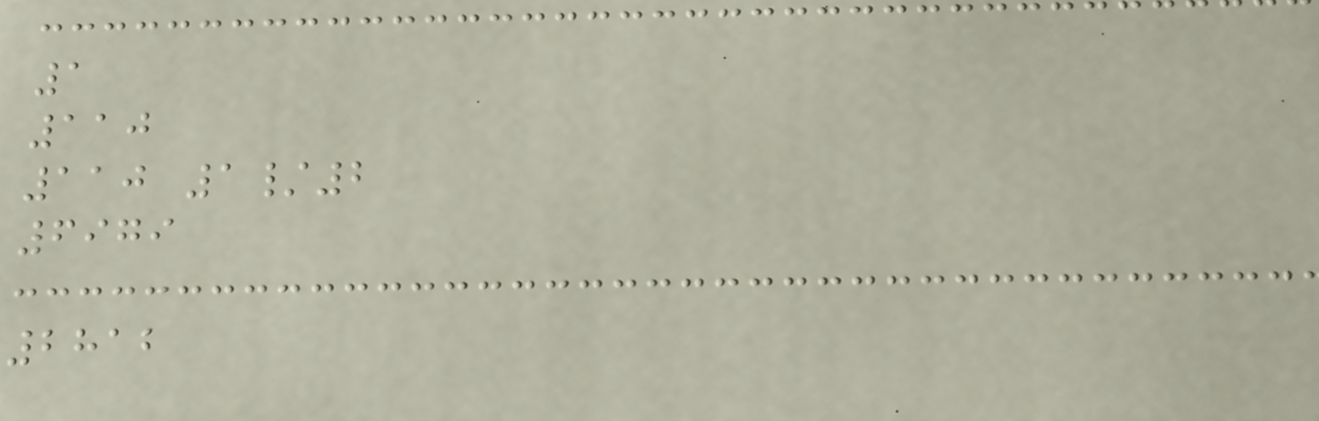1
110
110 1/2
6979
2812
